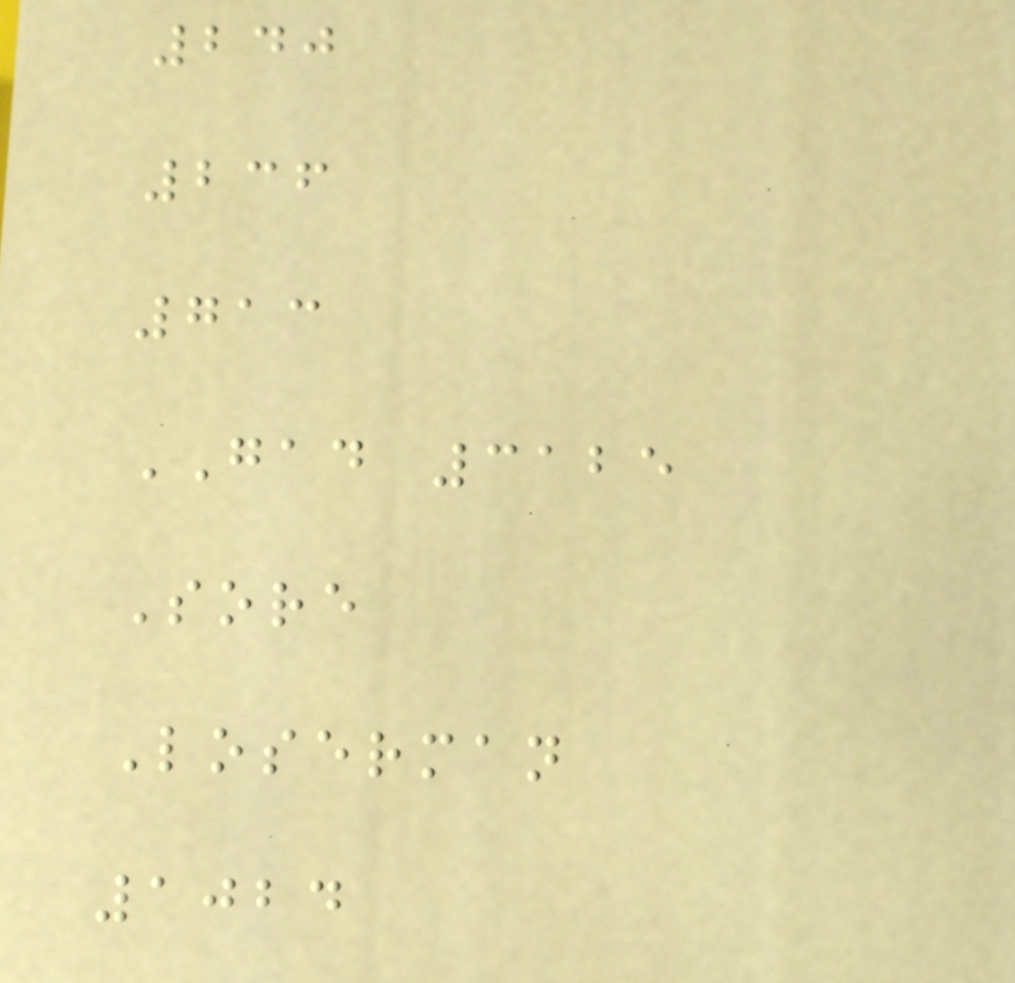240
236
713
GAD 3125
Sore
Loserman
1024
